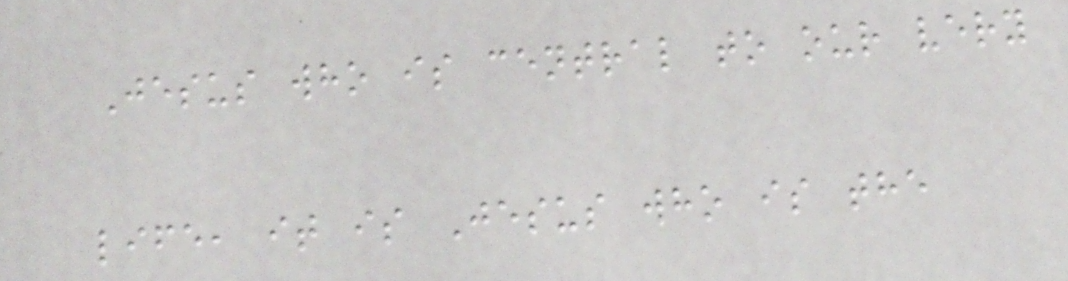Jesus who is central to our very
life, it is Jesus who is the
